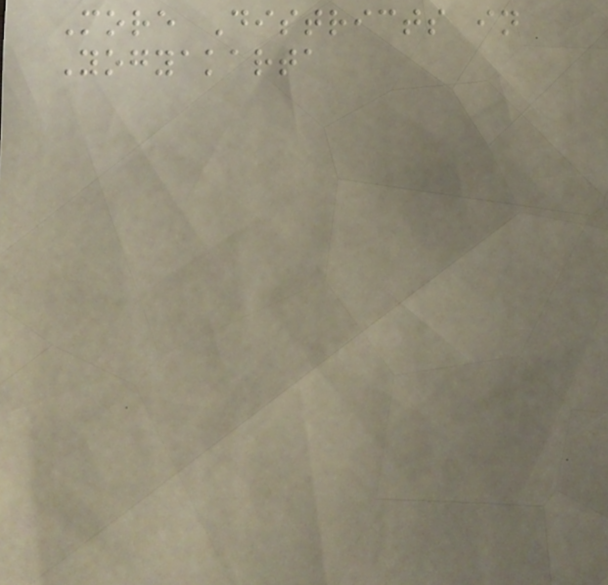More Districts in
Yogyakarta
